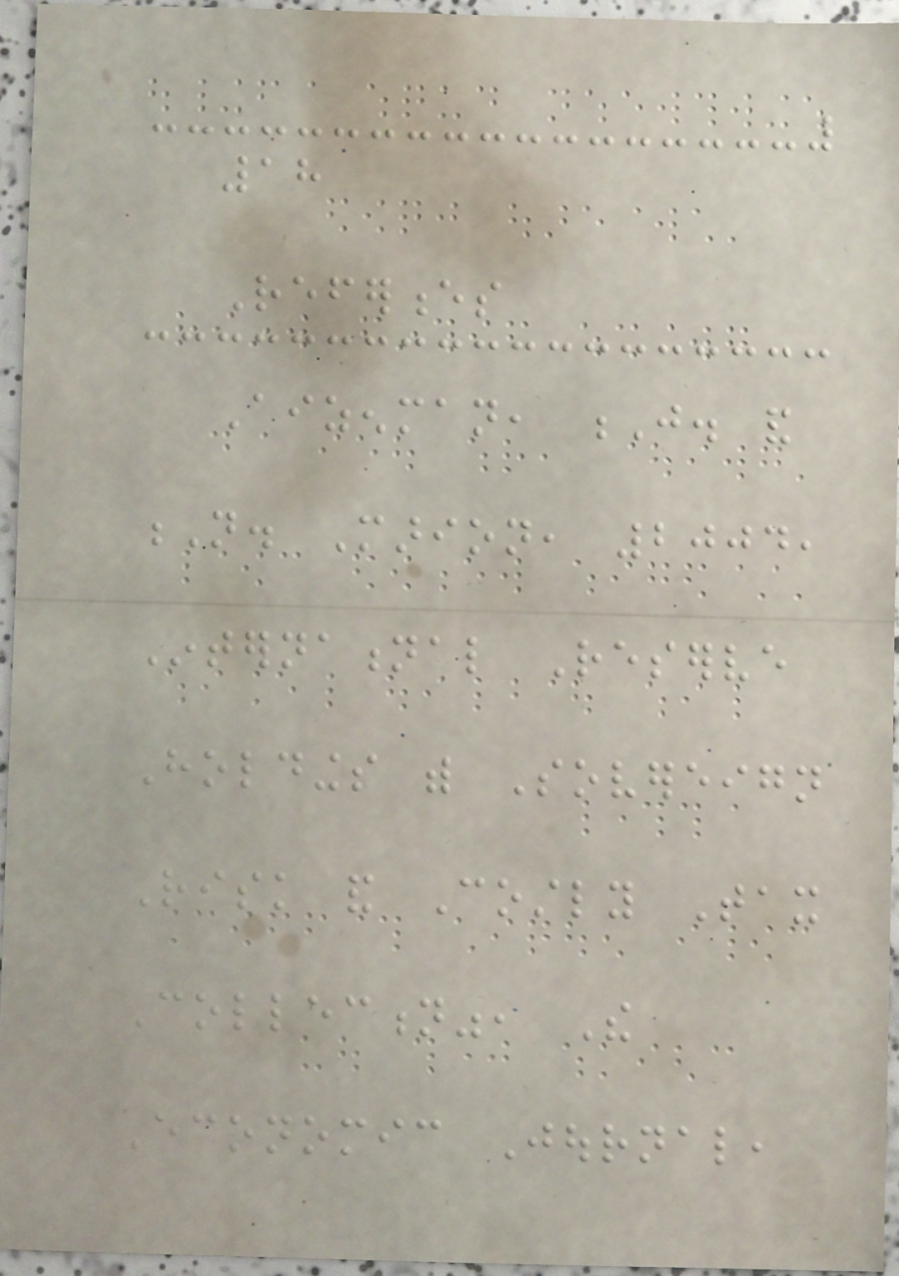18
References
Aizenman, J. and
N. Marion, 2004,
International Reserve
Holdings with Sovereign
Risk and Costly Tax
Collection", The
Economic Journal,
